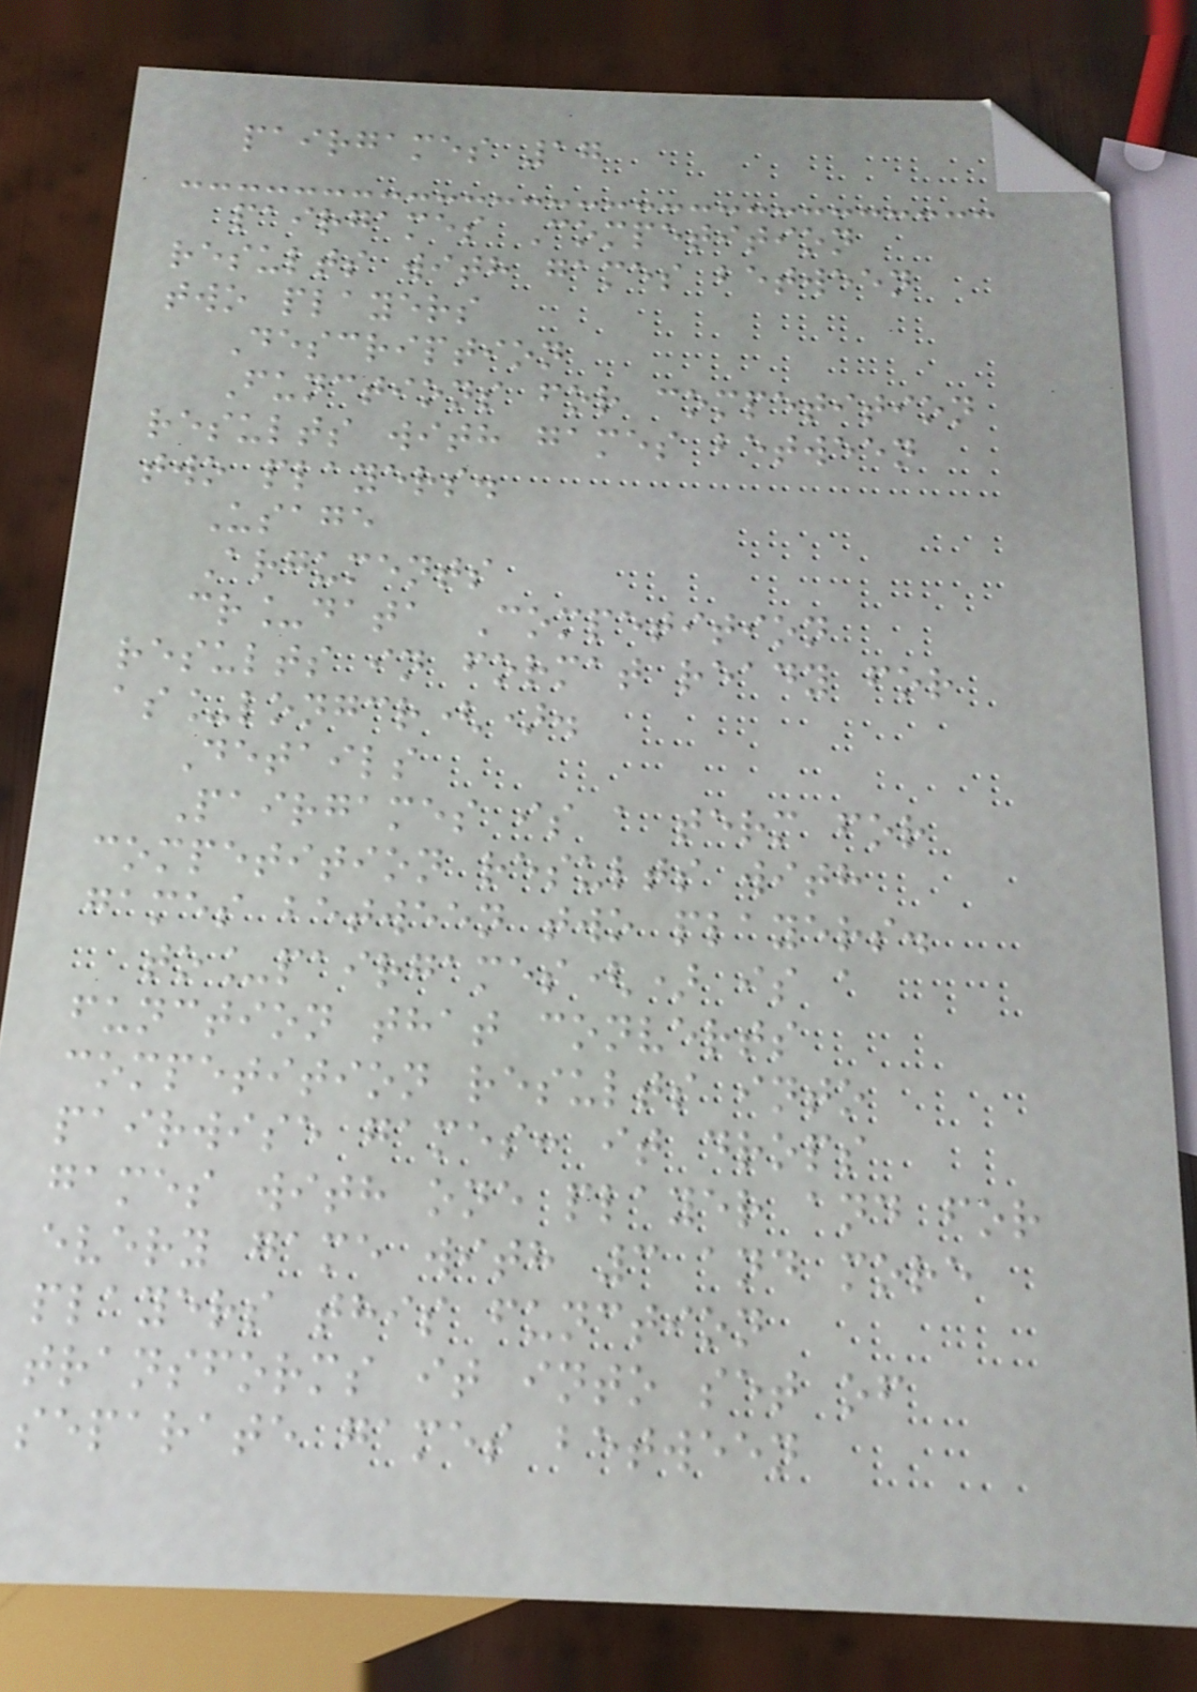pairgames 17
pairgames Competition
results with games between
two players
Description
Functions for competition
results with games between
two players.
Usage
Arguments
cr_data Competition
results in format ready for
as_longcr().
Details
Pairgames is a term for
competition results with
games between two players.
to_pairgames() is a
function that converts
competition results into
pairwise games: it drops
games with one player and for
every game with 3 and more
players this function
transforms it into set of
separate games between
